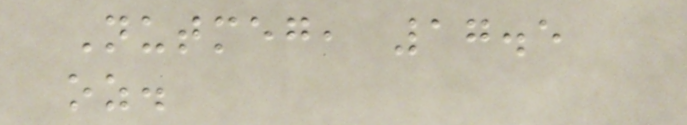Nutmeg, 17.5
oz.
